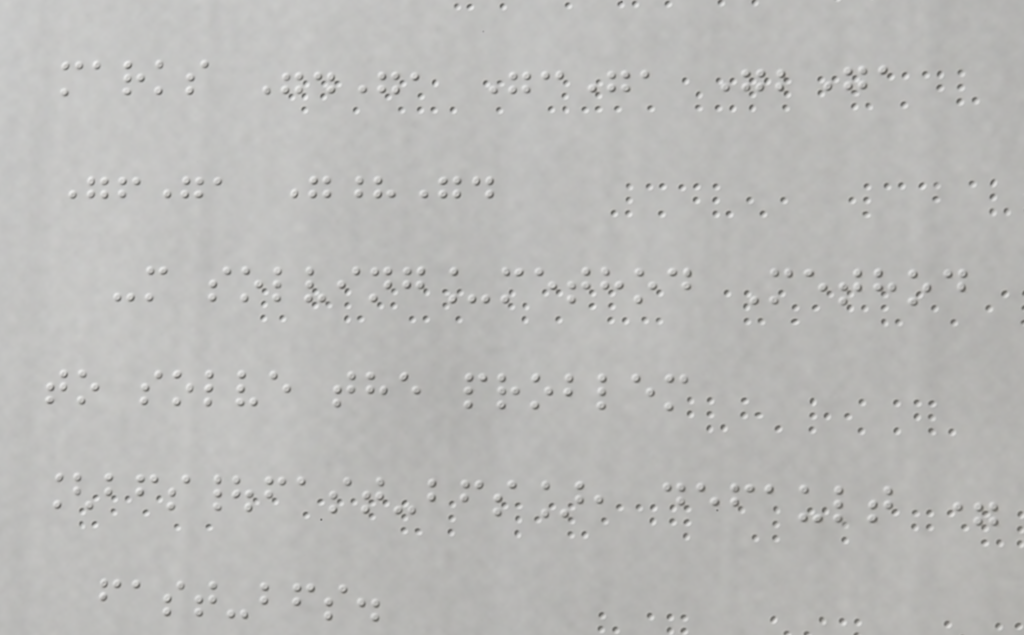marks ".", ":", ";",
"!", "?".
-m solving_method Method
to solve the problem
[bfs|fast-bfs], default =
fast-bfs.
